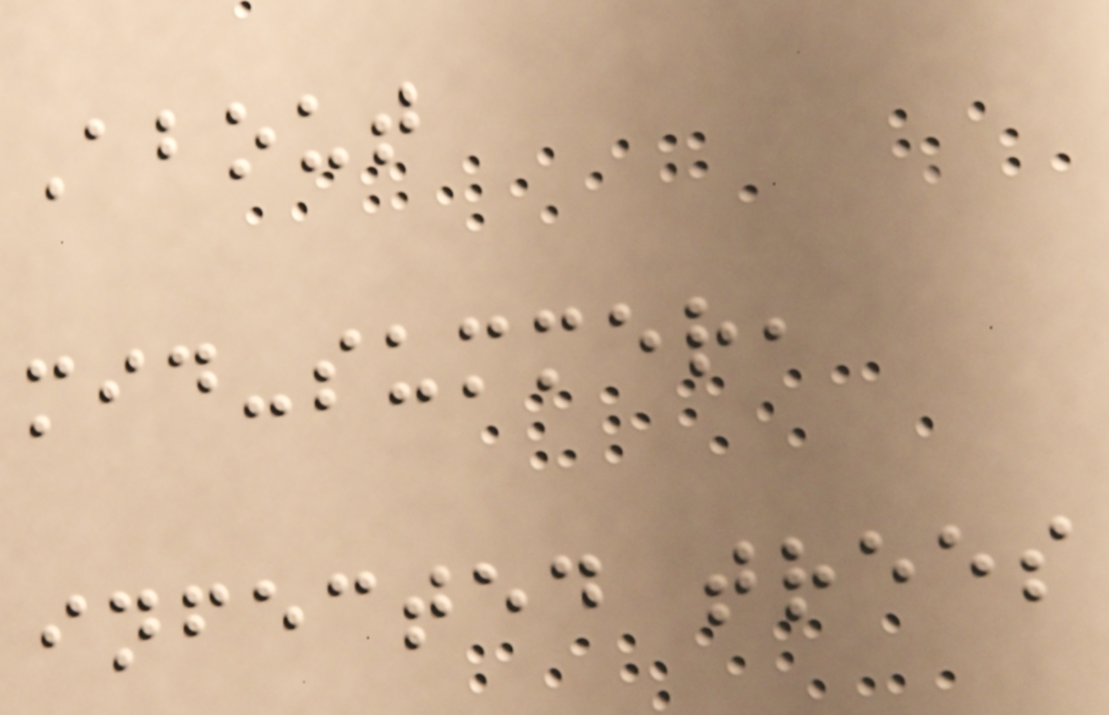About
mid-summer,
infected trees
